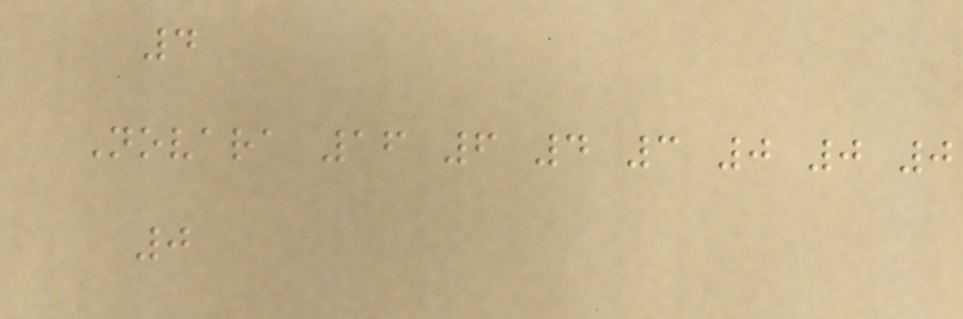4
Novara 16 6 4 3 0 0 0
0
